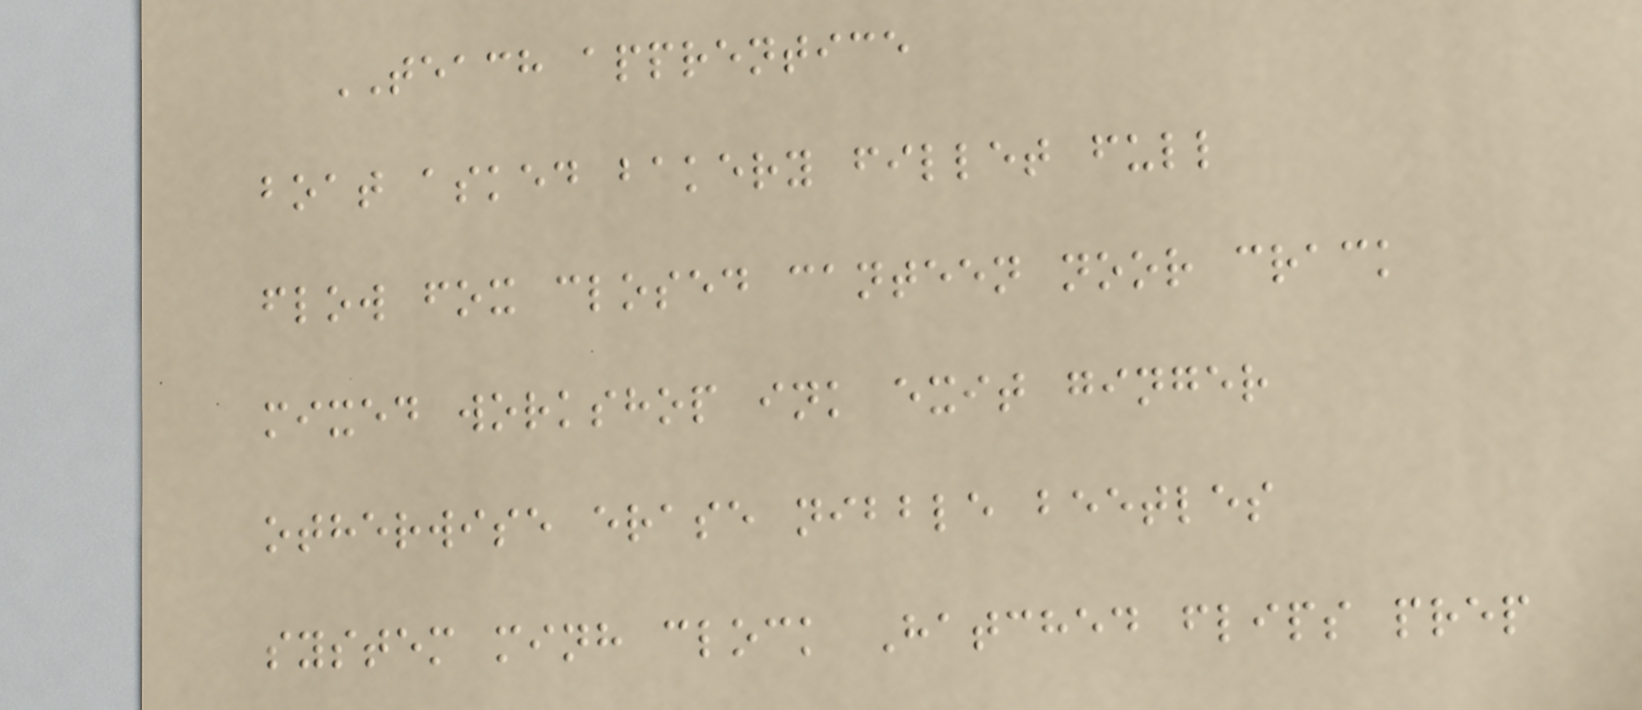TEACH apprentice
boat asked bakery fillet full
flow fox closed canteen noor crack
mixed workshop ink exit ginger
otherwise erase nibble beetles
system minh clock Hatched flips prep
